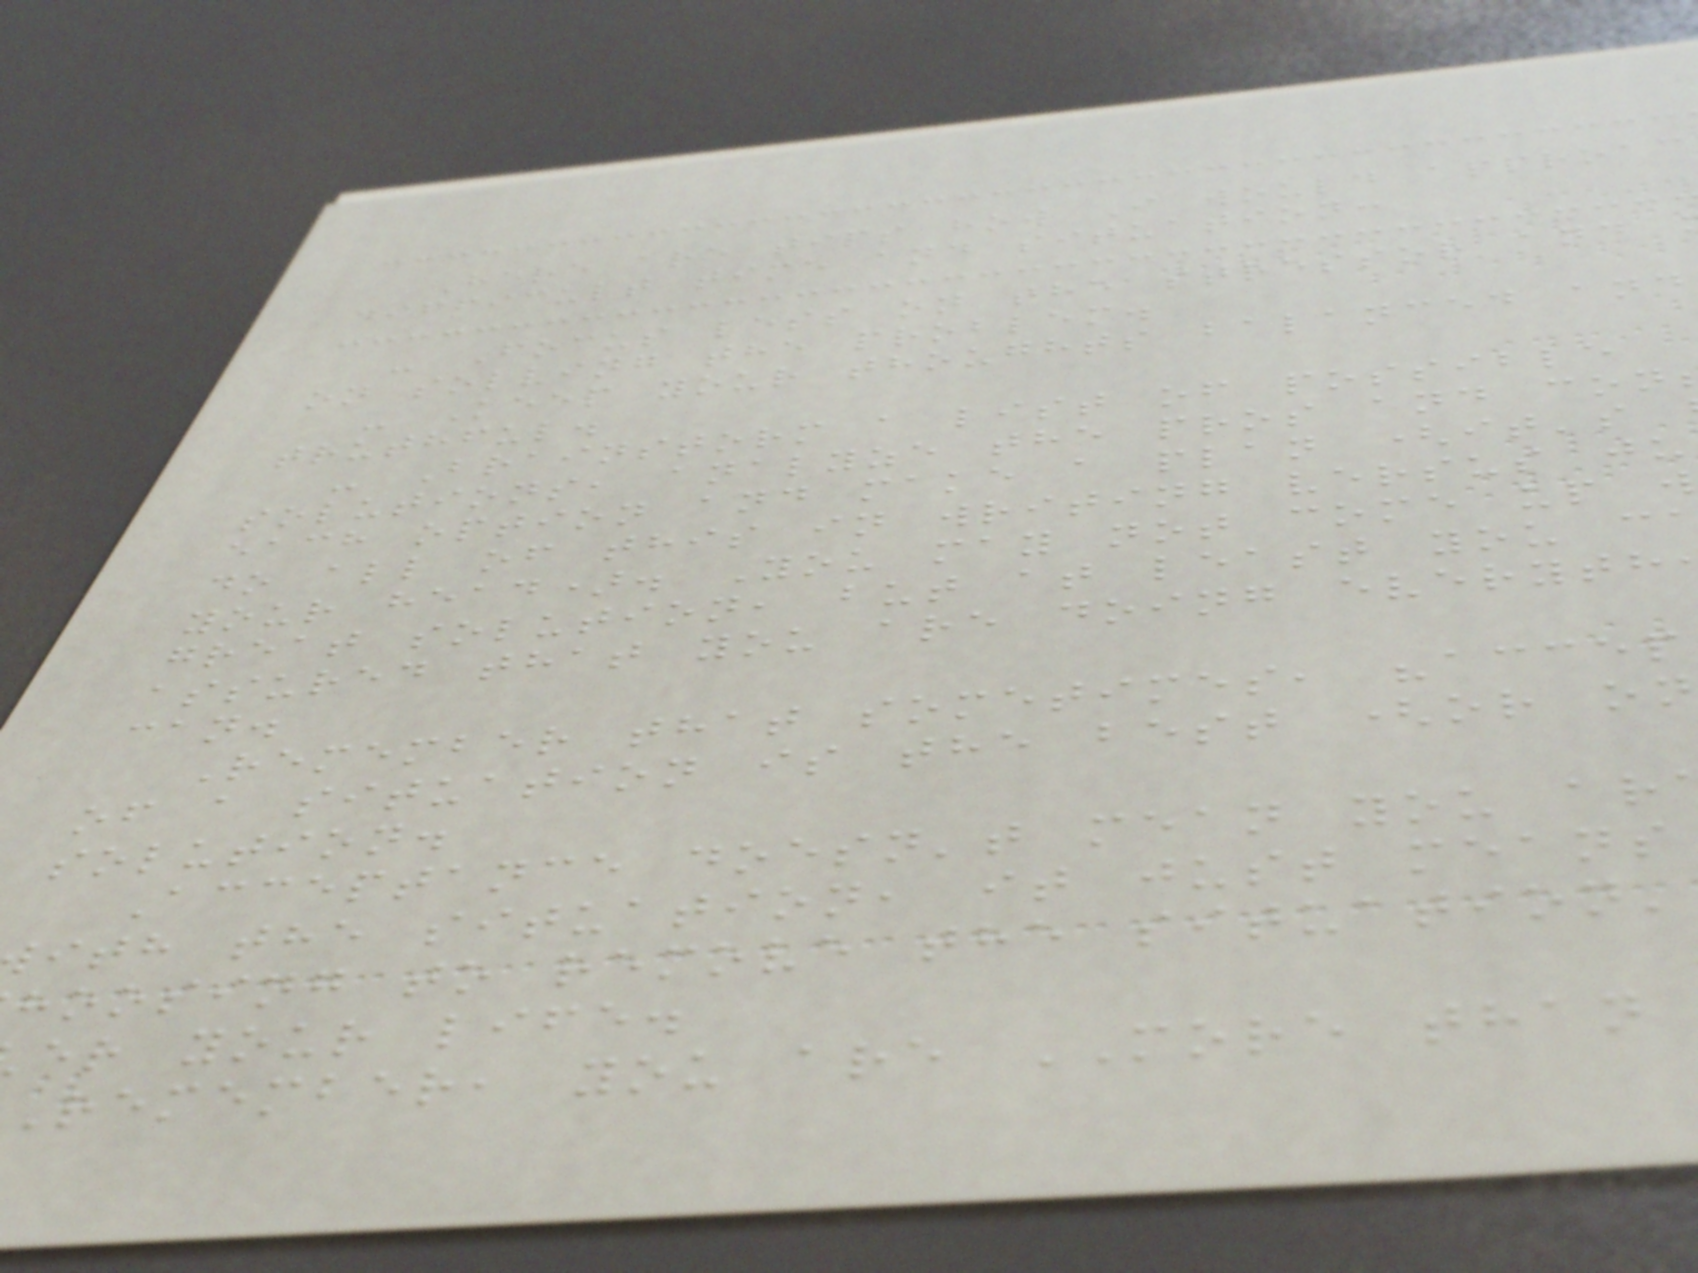Here are tips how I would approac
difficult time and situation:
- Focus less on the stressor and
on solving the problem.
- Keep your thoughts balanced and
truthful.
- Brainstorm a list of possible
solutions, analyze the pros and con
each option and make a plan (it's
do all of this in writing versus ju
your head). You may not come up w
great solution, but at least you c
assured that you are doing everyth
can.
Remember that sometimes, "accep
of a situation is the best (or on
solution.
Acceptance doesn't mean you ar
ith the situation, it just means
hoosing to remove the situation'
er your life.
Remember, you are MORE than
